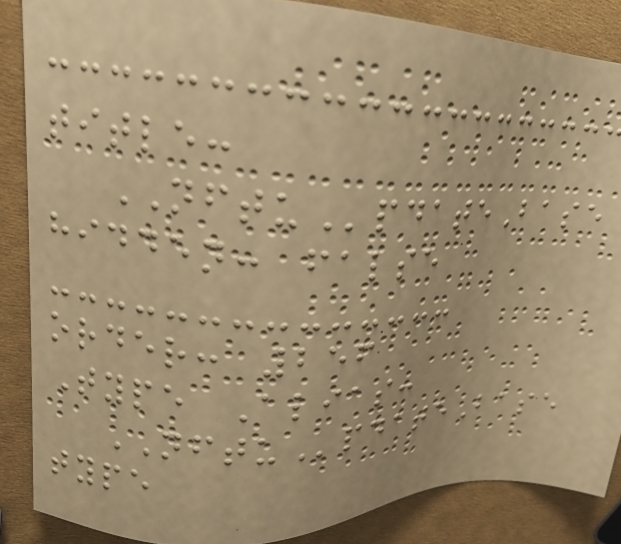title:
NFTUpdateBase
hidden: false
order: 256
Type Alias:
NFTUpdateBase
type
